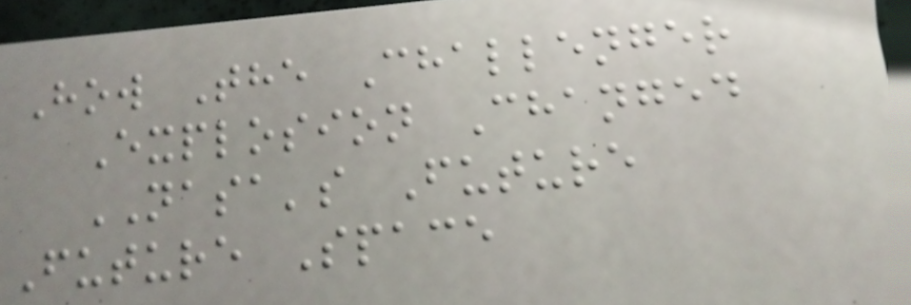How The Challenger
Explosion Changed
NASA's Future
Future Space
